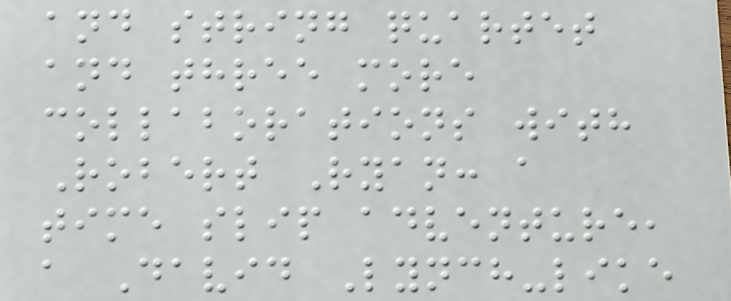and string quartet
and three more
collaborations with
Robert Ryan: a
time slip adventure,
a David Lynch-like
